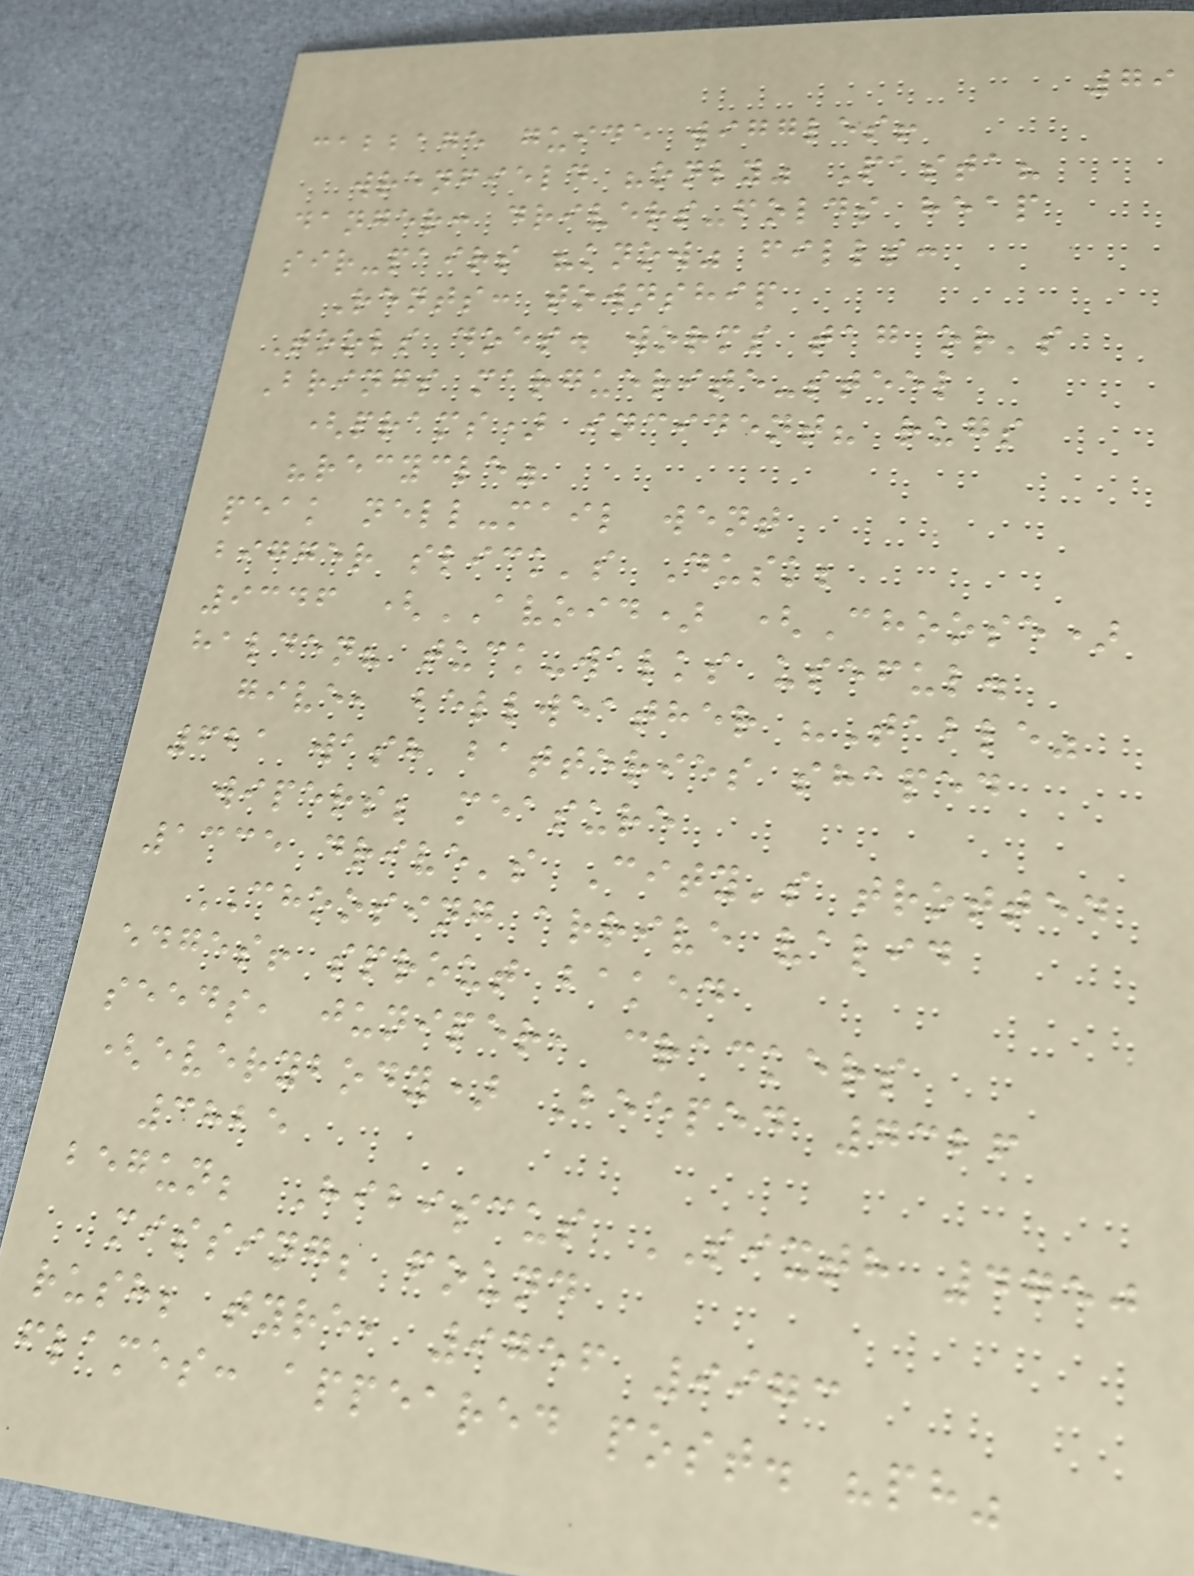79
cabbage guide wiggles!
wrenfield "only" Pasta?
danger: drivers-folds heap
sir-pairs "know" fills:
Rents: township
Tools does. worms tag or's
Brings marguerite-steel
(prams) incident? rugs
"recycle"
peak nell-mail went
bigger slick's Dusk;
9346 (AVOID) (Choose)
halden? tuck-walks useful.
give, bellweather "Table"
621 wash batteries shaped
wipers; measure
1335 drive's City's trotted
CHOOSING arrive valid
edges! sprout baked
seeds, juniper, crackers
(everybody) Beeped 7326
3825
begun; Hibiscus SIXTH 4750
missing; found
rush; tyre, 9756 9973
flames: appeared post. "ph"
